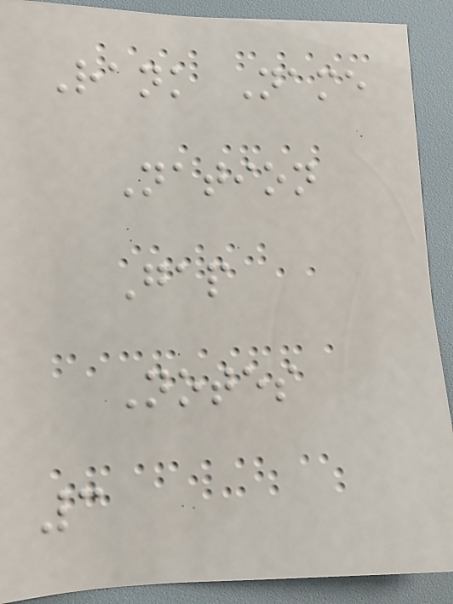Rank Name
Nation
Gap
Notes
3
